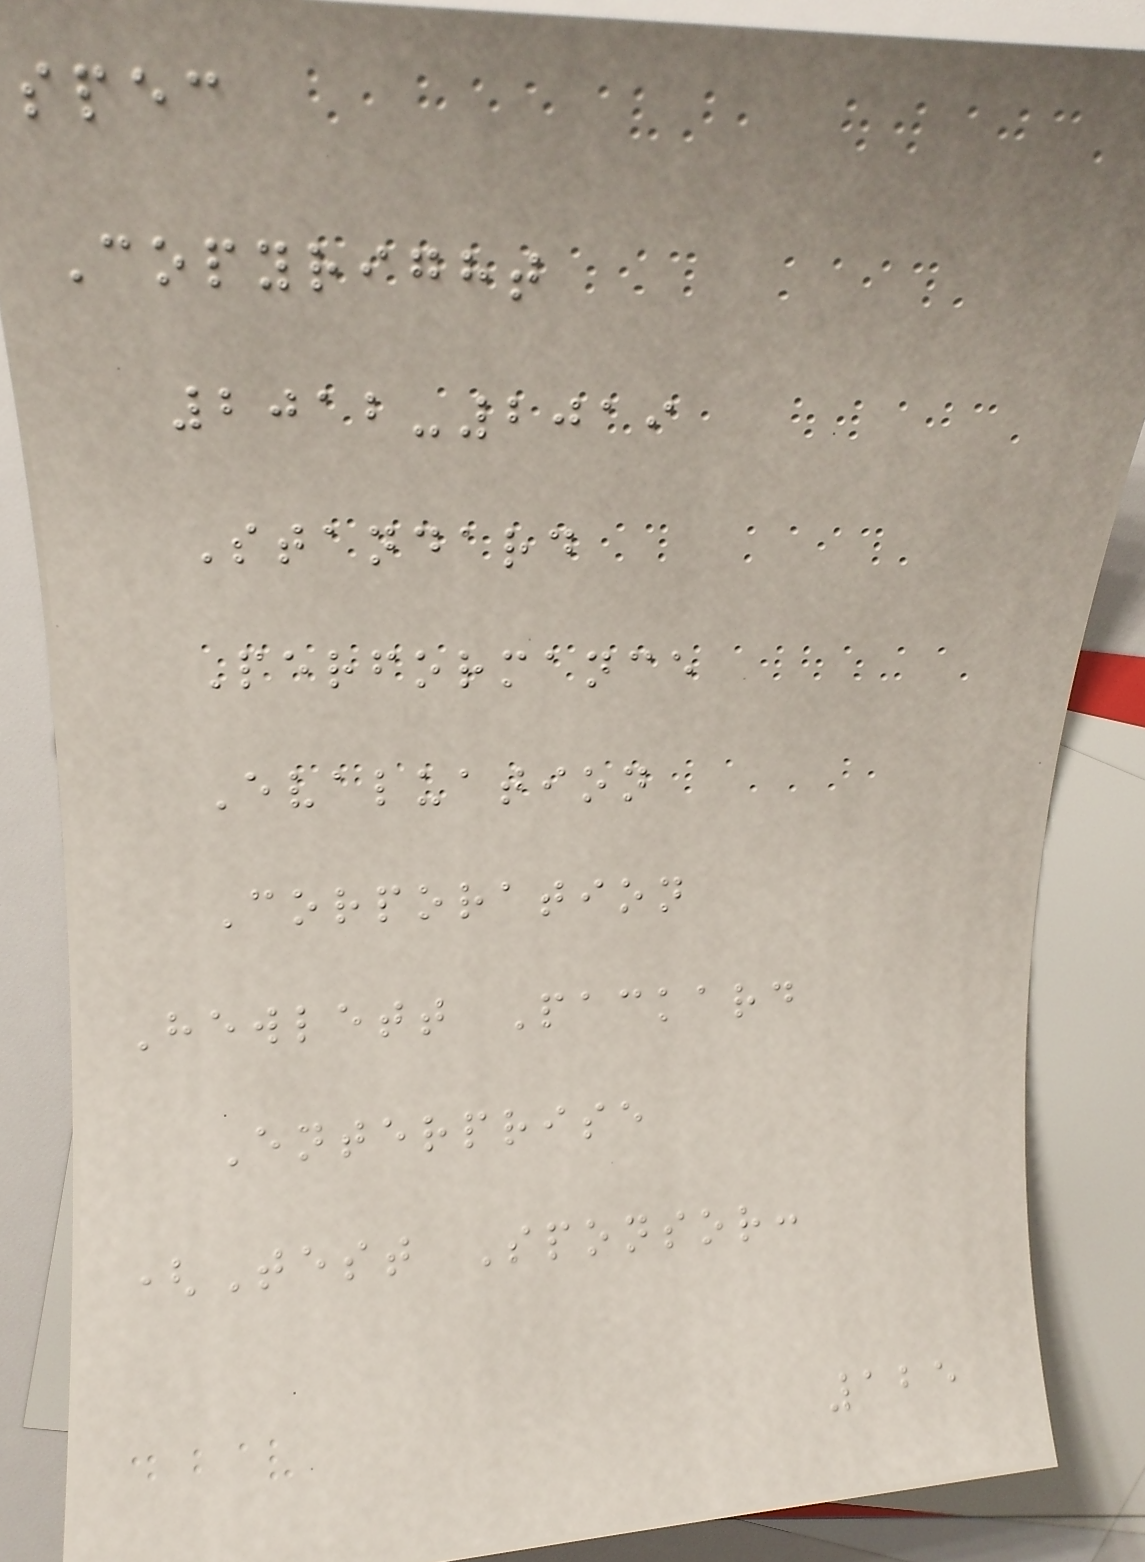spec
Copyright
2012-2019
Standard
Performance
Evaluation
Corporation
Hewlett Packard
Enterprise
(Test Sponsor:
125
